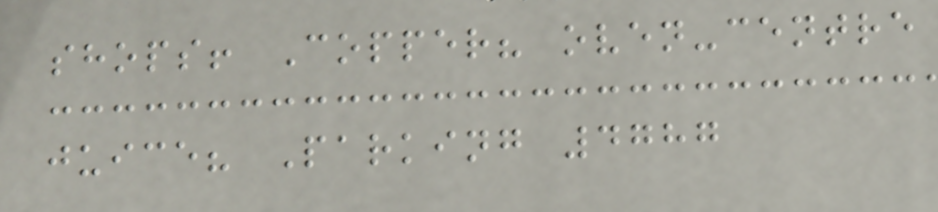shops! Copper? oven-centre
juice? Parking 4787
